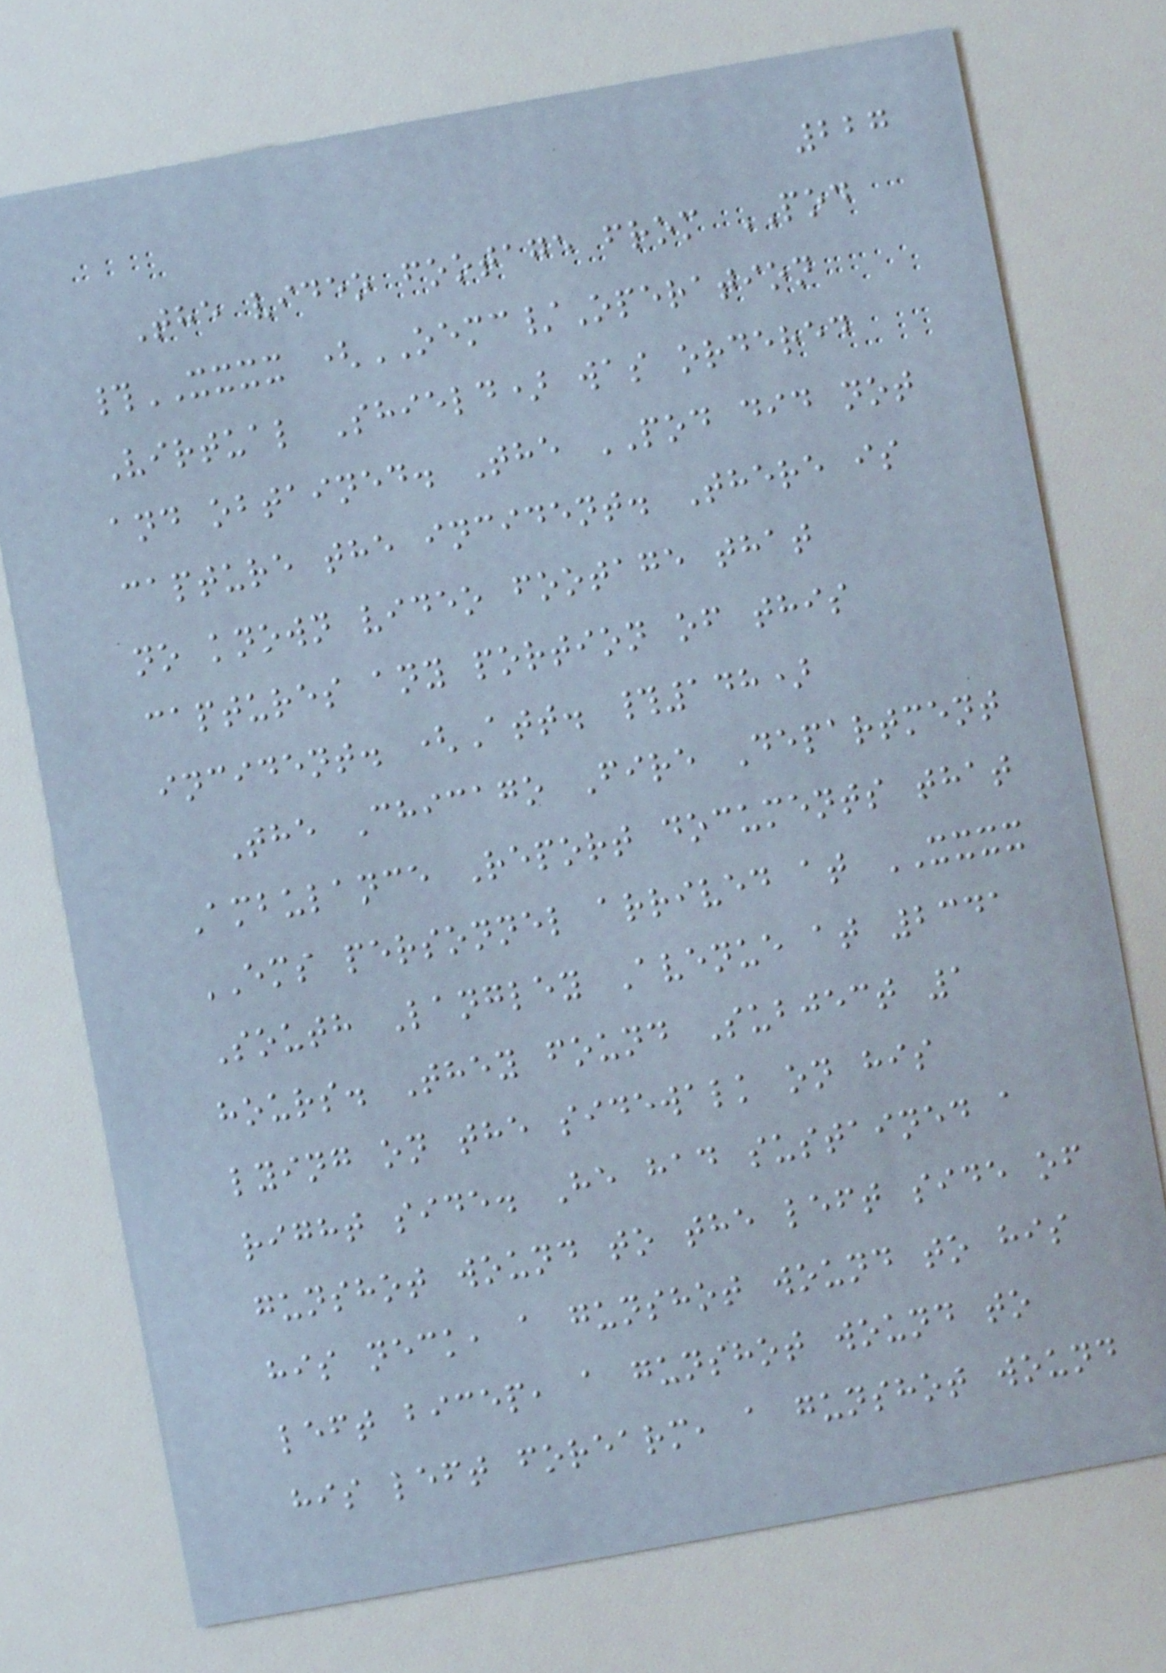227
The video footage from POD
#XXXX (OEMC/Operation
Virtual Shield) was ordered
and obtained. The POD did not
capture the incident. There is
no known video footage that
captures any portion of this
incident. (Att. #148)
The Chicago Fire Department
Ambulance Report documents that
EMS personnel arrived at XXXX
South Langley Avenue at 2341
hours. They found Subject 1
lying on the sidewalk on his
right side. He had sustained a
gunshot wound to the left side of
his neck, a gunshot wound to his
left bicep, a gunshot wound to
his left forearm, a gunshot wound
